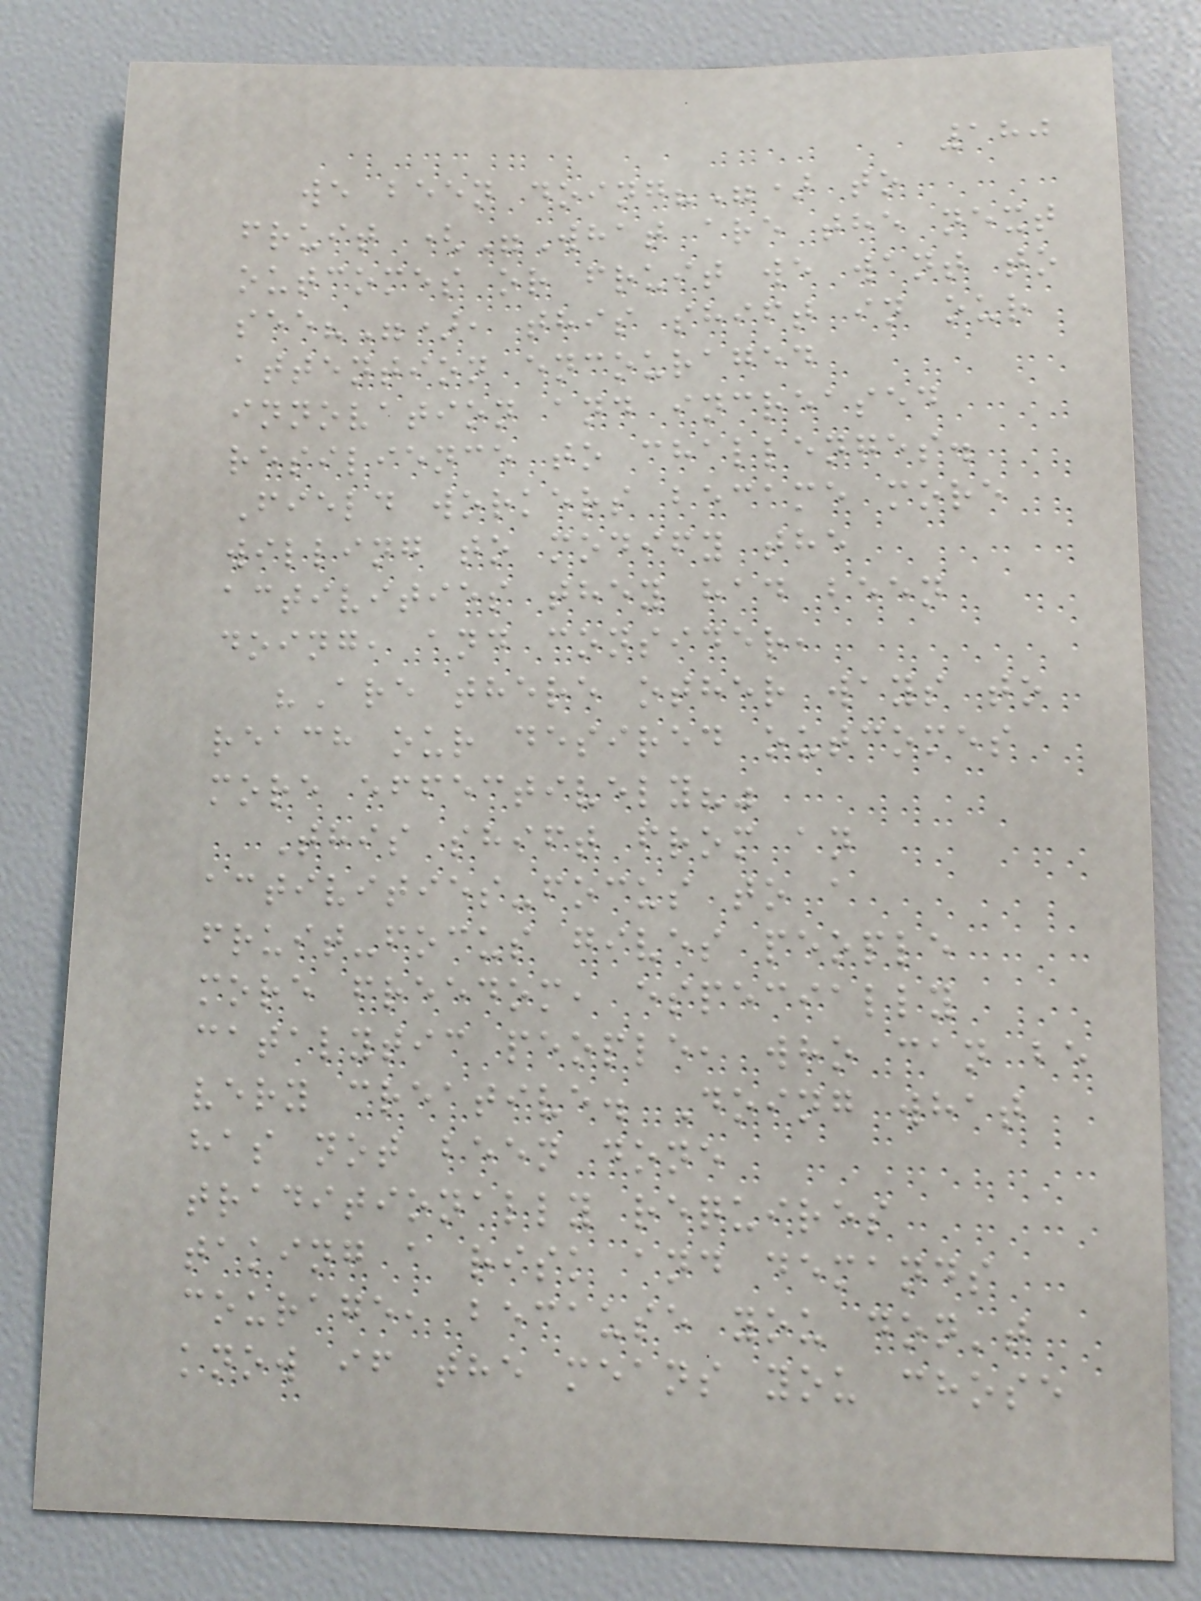180
we been doing?") to
fruit ("What are the next
outcomes or fruit we want to
see?"), this shift in our
attention encouraged
innovation and increased
resilience to challenges.
Field workers became more
willing to modify the
activities they had been
doing, and consider,
"Are there other ways to
reach our desired outcomes
more effectively?"
This shift from an
activities-focus to a
fruit-focus gives people
more freedom, especially
catalytic people, who can be
very creative. Doing what
has not been done
traditionally requires
taking a risk and demands
courage, because you don't
know if the means you chose
